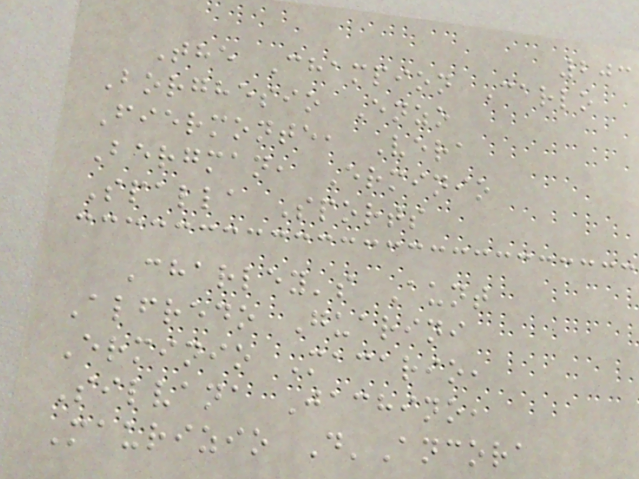203
The Champion Carlo
Borghesio Enzo
Fiermonte, Vera
Bergman, Erminio
Spalla Sports
Charley's Aunt
Alfredo Guarini
Erminio Macario,
Silvana Jachino,
Maurizio D'Ancora
